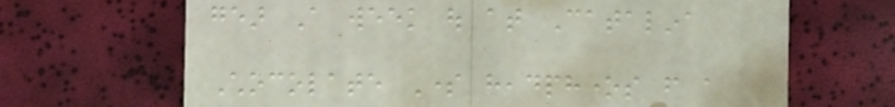gear A week out at Catalina
Chocolate Some headphones from a
